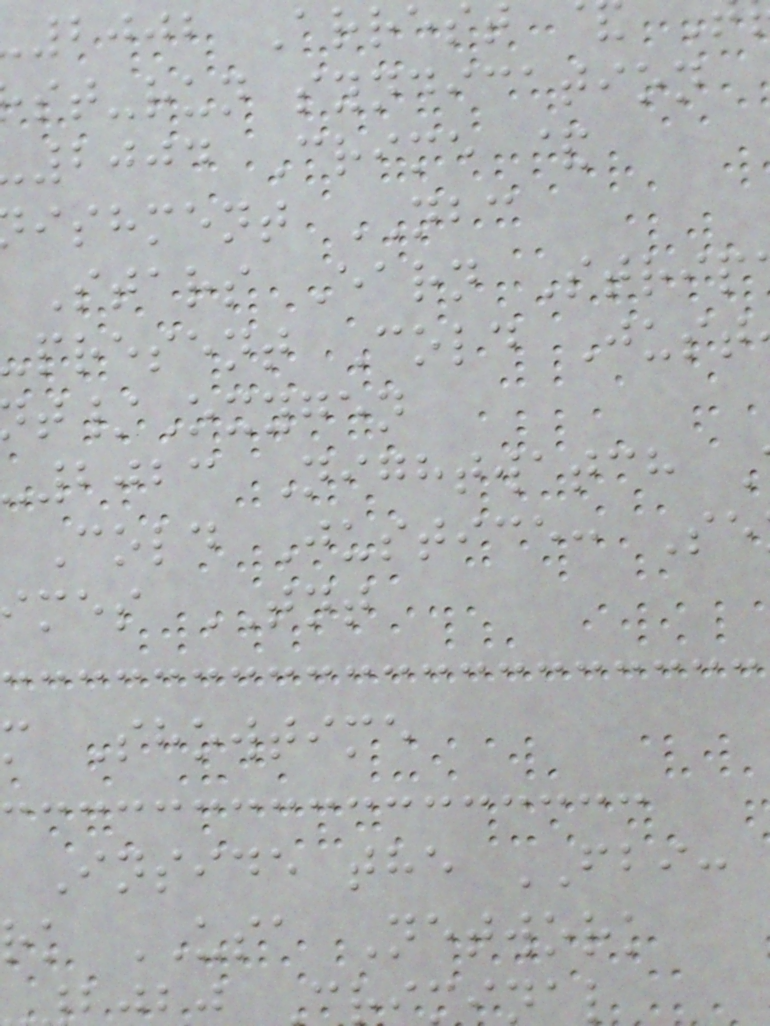2002 Arrest
st-run syndication
2004 Crime &
ishment NBC
Stars Earn Strip
present Cold Just
/Oxygen
2023 Nightwatch
Cold Justice: Se
mes TNT
m Showtime
Inside the FBI:
rk USA Network
